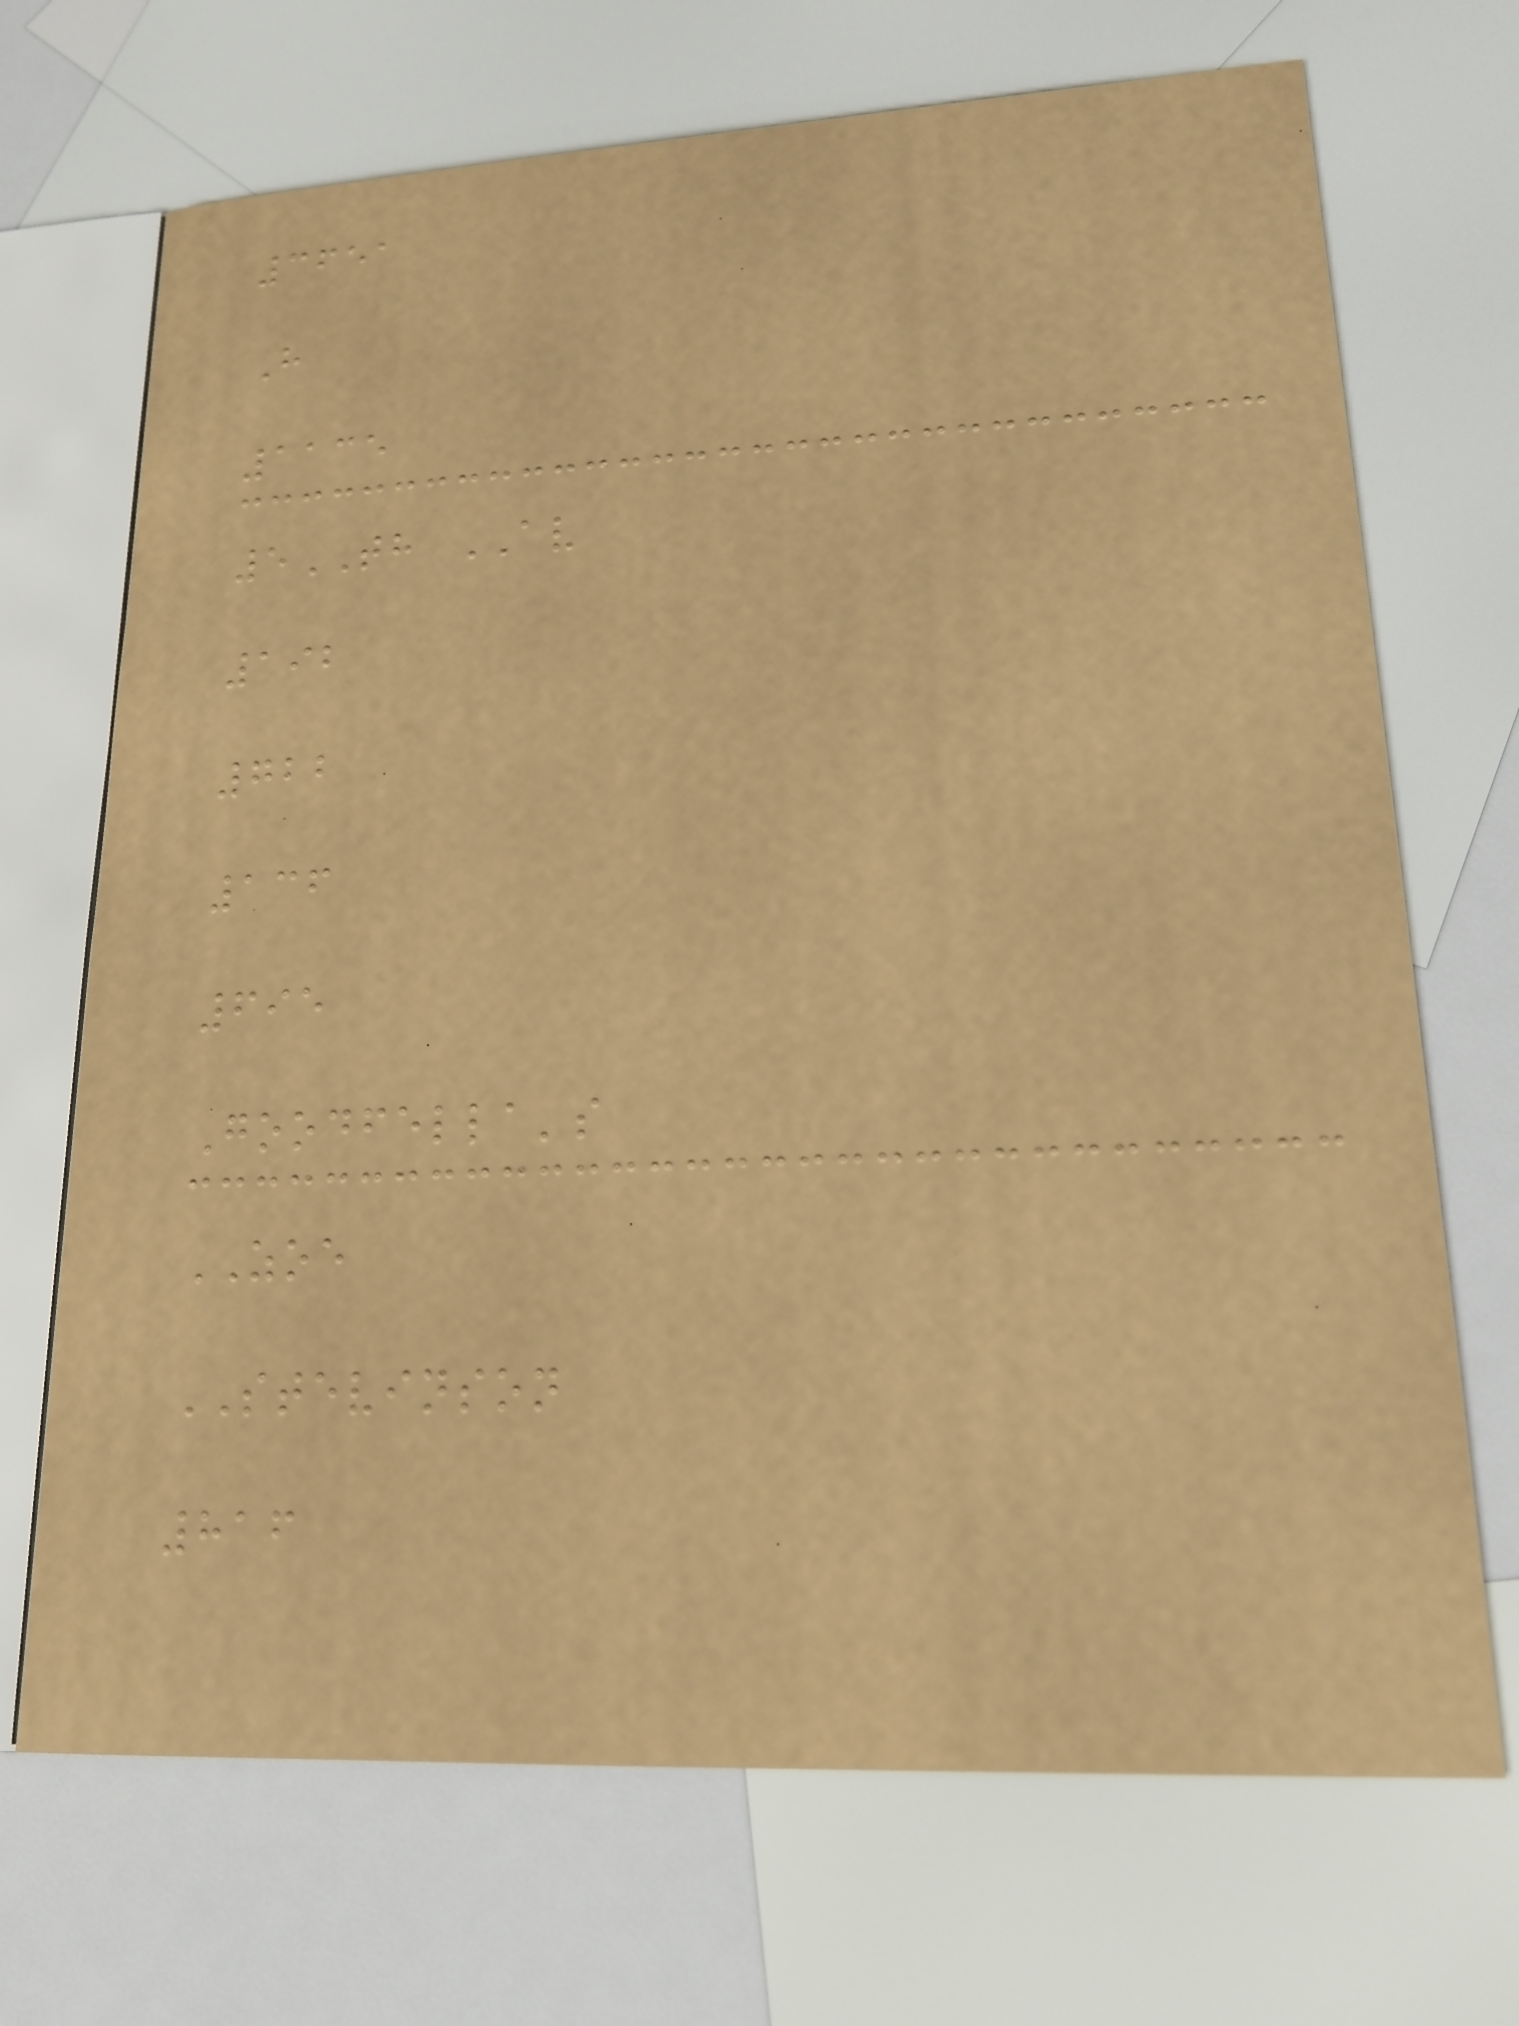3651
H
1135
5TH AV
192
722
136
695
Goodfella's
ZOE
STEVINSON
816
